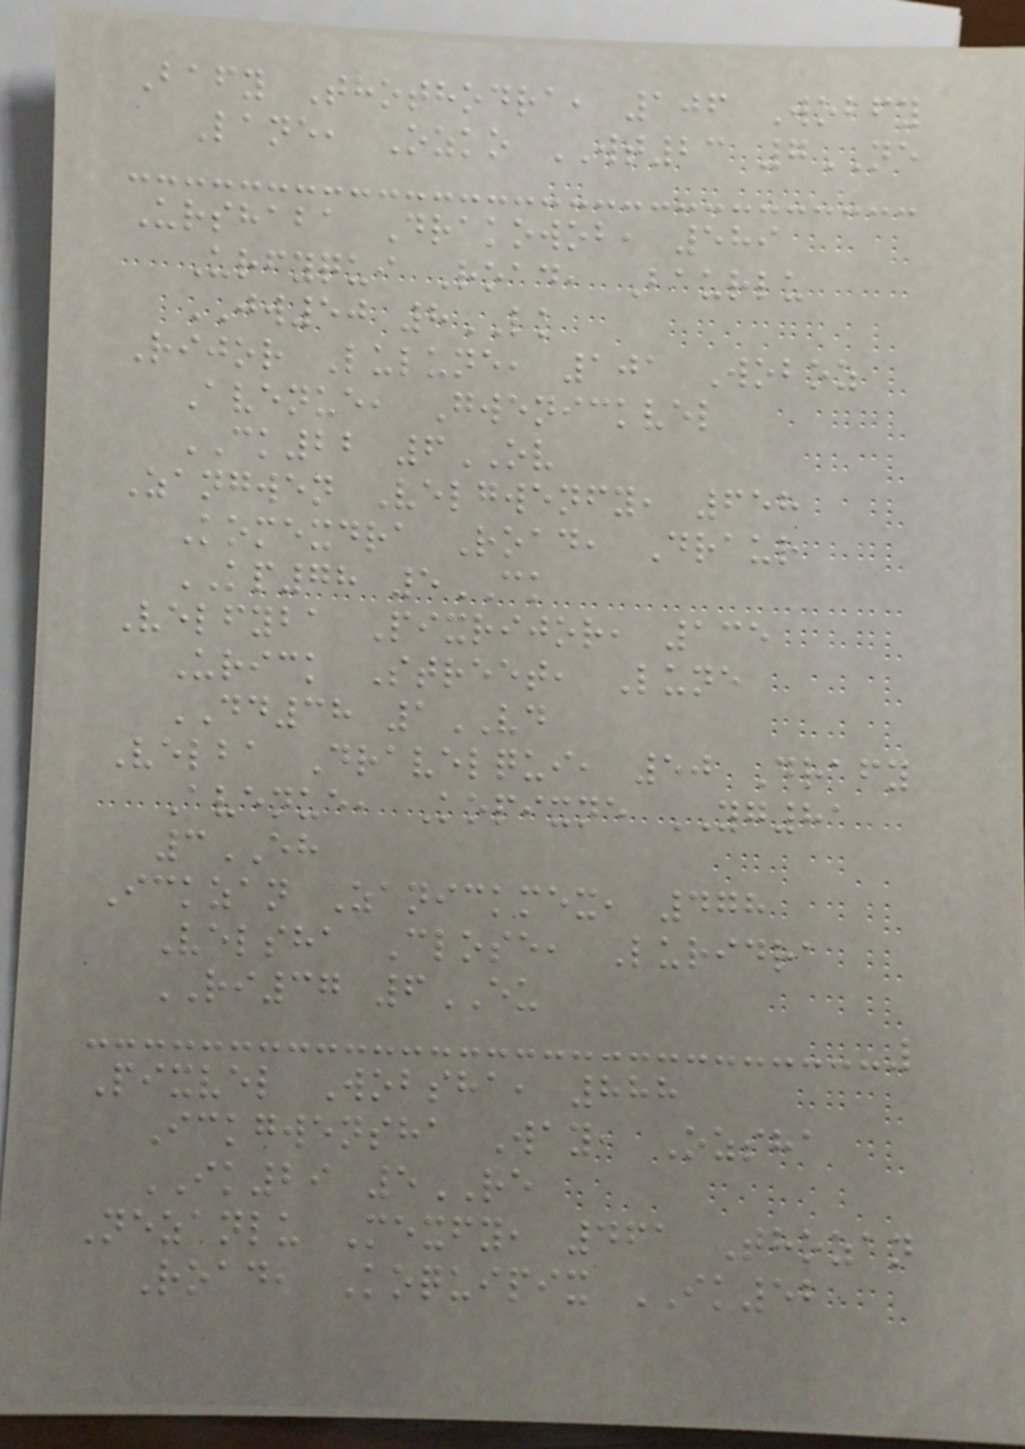Bafy Thothodra, 106 Wobfy
Lane, Ozko WT23 7NE
Urshaba Drakowob, 589
Urfyqui Road, Baurlu
JW50 8LK
Rijor Lulune, 101 Woboz
Avenue, Gwenickvel
CK22 6OV
Zangwen Velgwenfy, 658
Komexdra Road, Draur
KP78 5CK
Velfyba Pixrijor, 135
Urick Street, Lune
DD38 1VD
Velba Dravelqui, 50 Drafy
Avenue, Kopixne YG81
3EH
Ickzan Zanickmex, 478
Velsha Close, Luridra
RI37 6EU
Pixvel Wobsha, 888
Ickgwensha Way, Ozsha
IK29 5RE
Nezanlu Mexfy, 461 Thozan
Road, Koquipix IK52
